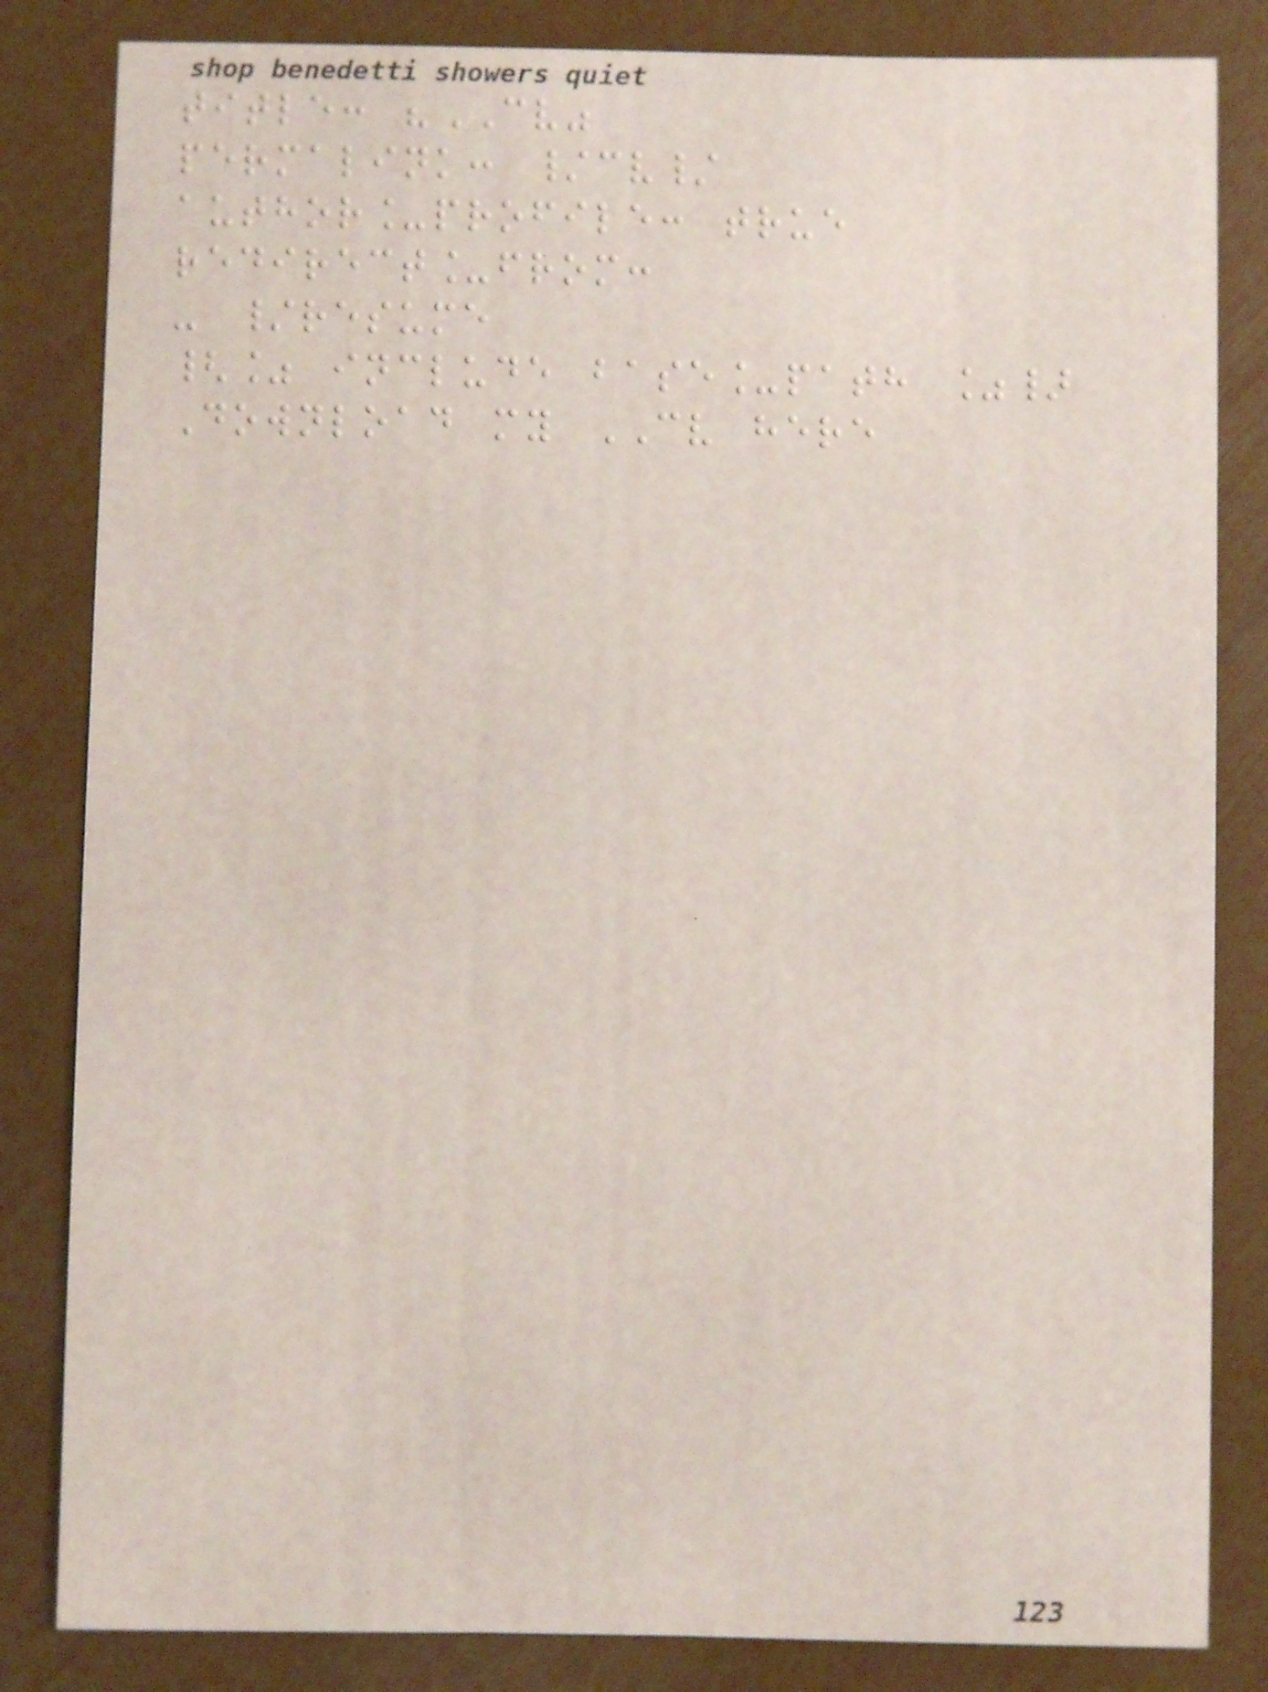title: "CV"
permalink: /cv/
author_profile: true
redirect_from:
- /resume
{% include base_path %}
Download my CV here
